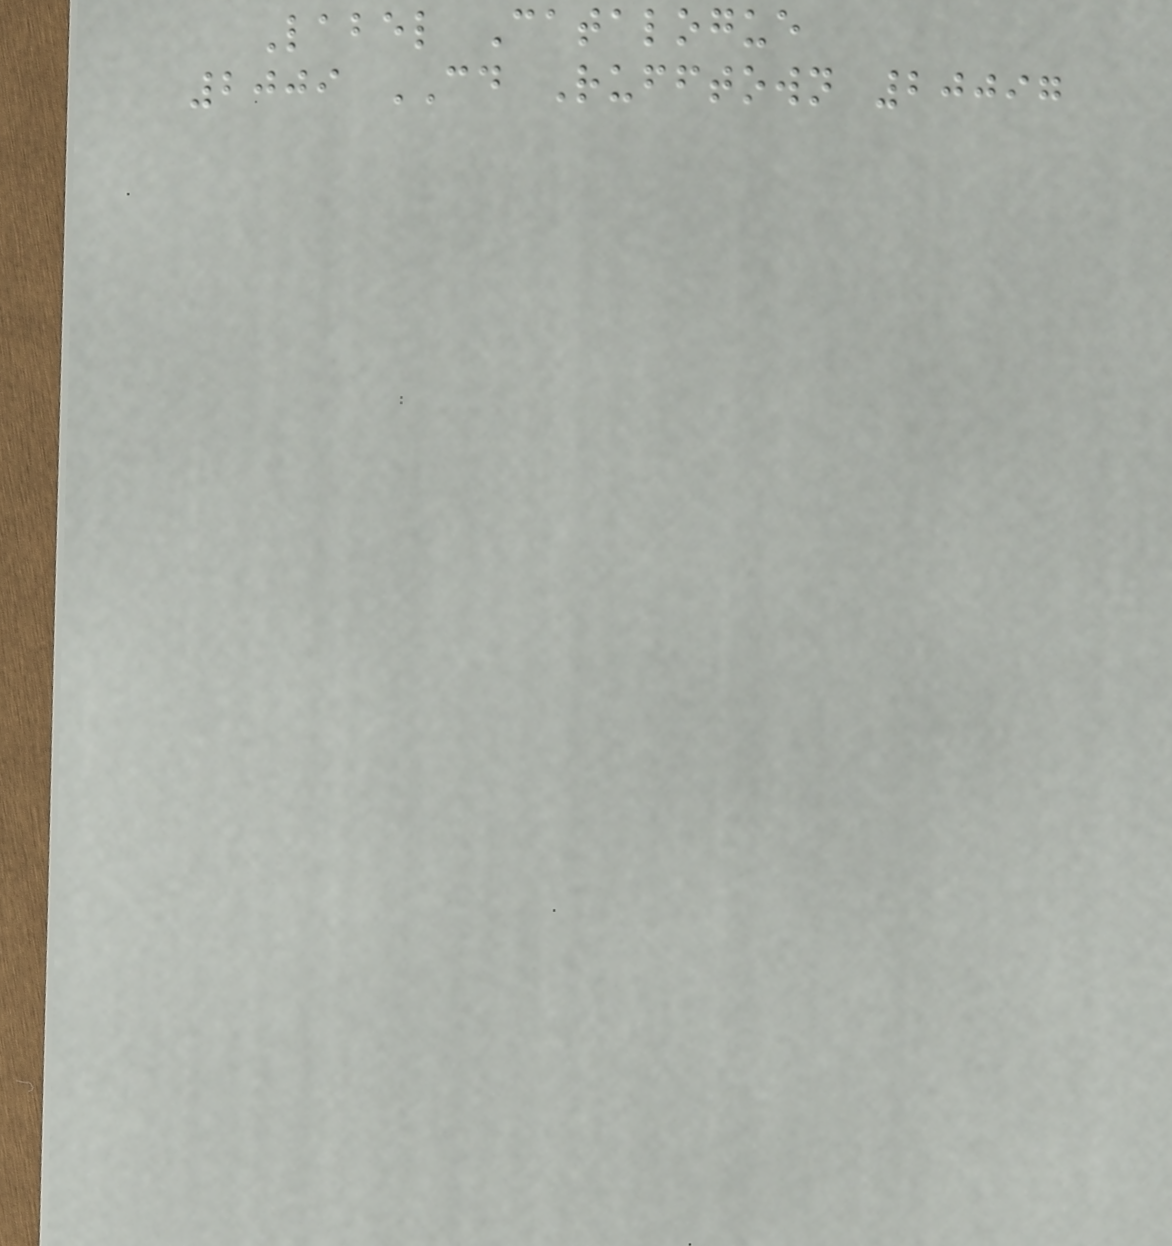Label Catalogue
2009 CD Rufftown 20097
